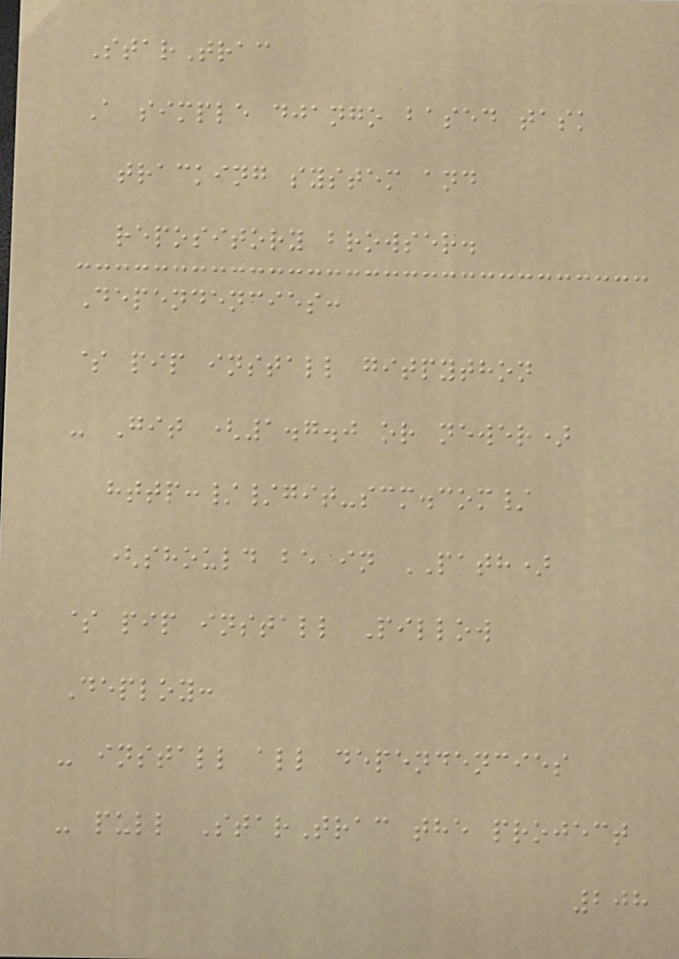StarTrac
A simple django based task
tracking system and
repository browser.
Dependencies:
$ pip install gitpython
- Git (1.7.0 or newer)
http://git-scm.com/
(should be in PATH)
$ pip install Pillow
Deploy:
- install all dependencies
- pull StarTrac the project
208
